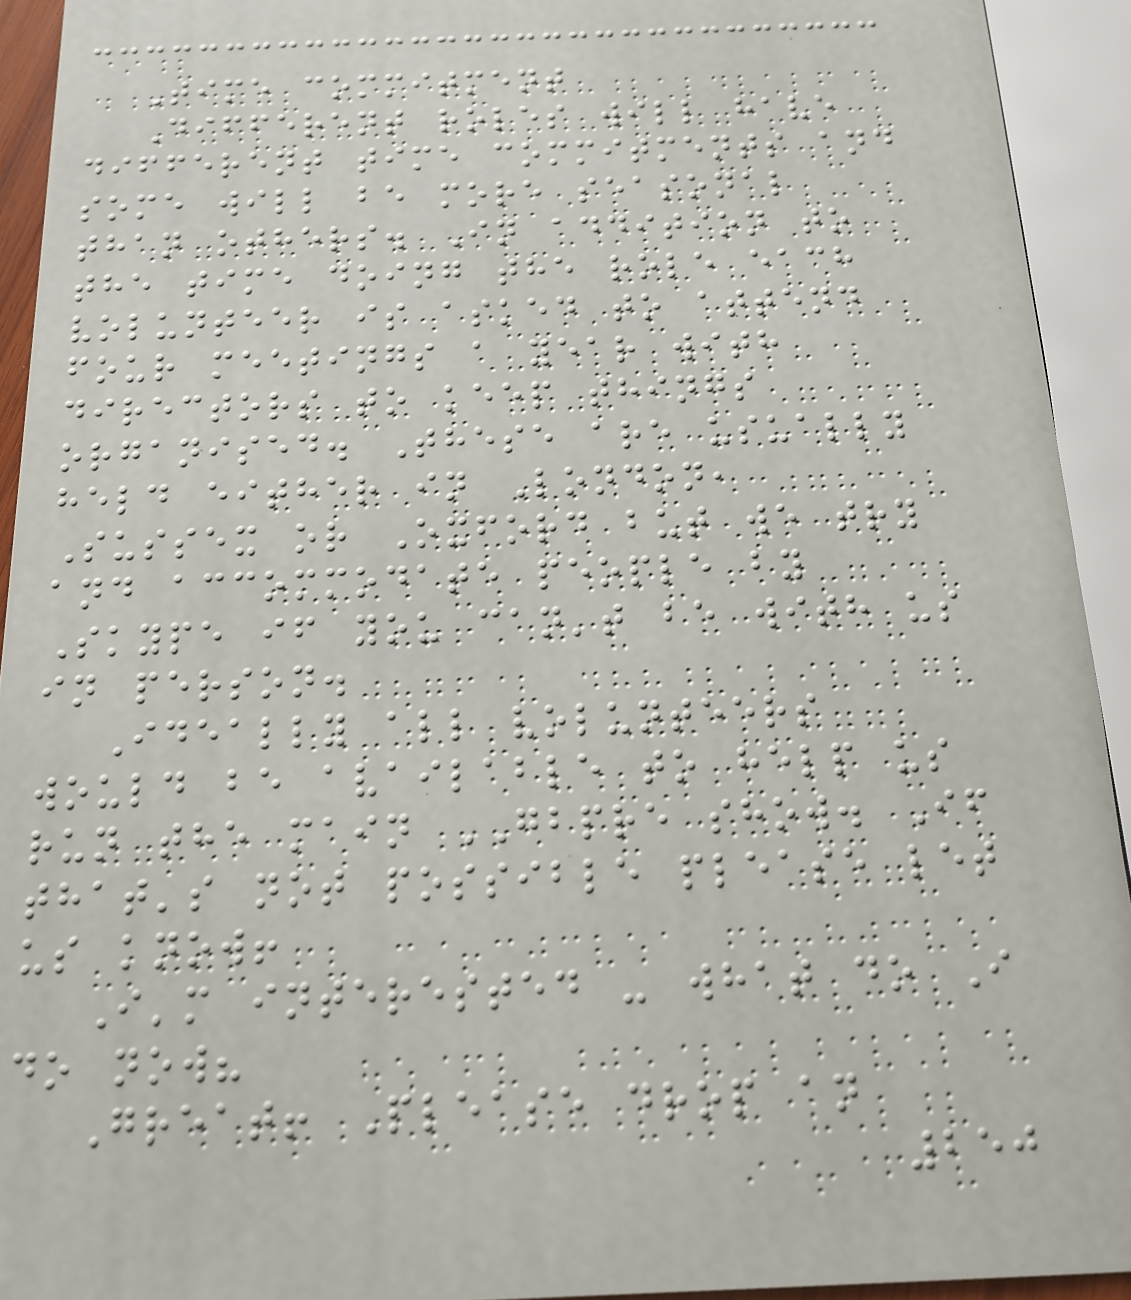Time commitment
Different roles will have
different time commitments and
some will be more seasonal
than others. In addition to
the time doing the role each
volunteer is asked to attend
four meetings a year with
directors to keep things
organised. These are usually
held either in London,
Sussex or Oxford but we try
and accommodate people by
Skype if you can't be with us
in person.
Ideally all volunteers
would be available to help us
run the main GBPRE show. If
that's not possible please let
us know!
I'm interested - what do I
do now?
Great! Please drop an
250
